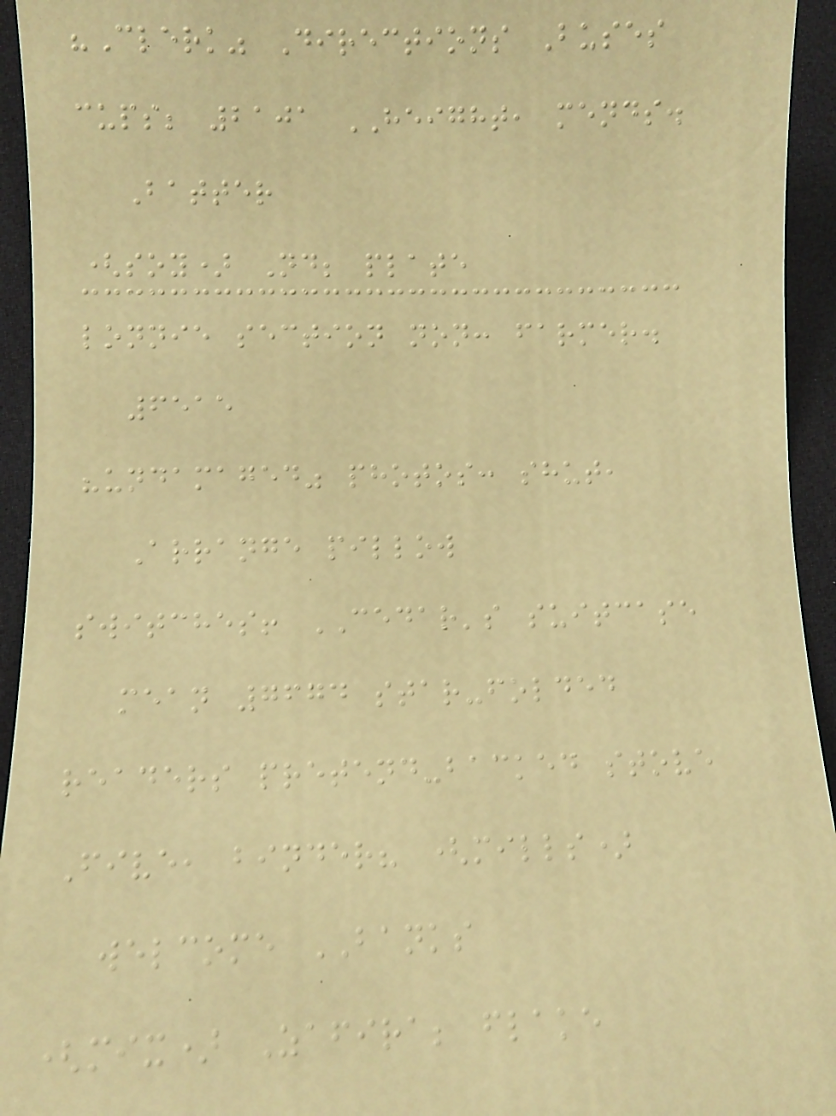"Clerk" Directions Buses
cups; 2101 HEIGHT, mends.
Batter
(soy) Nd; plate
lonnie section non: farmer.
6515
"undamaged" photos: shut,
Arrange pillow
switches! CEDAR's suitcase
mean 7674 star-folded
readers pretend-backed stove
Five, binder? (mills)
welcome BANKS
(mix) Zafira; flake
